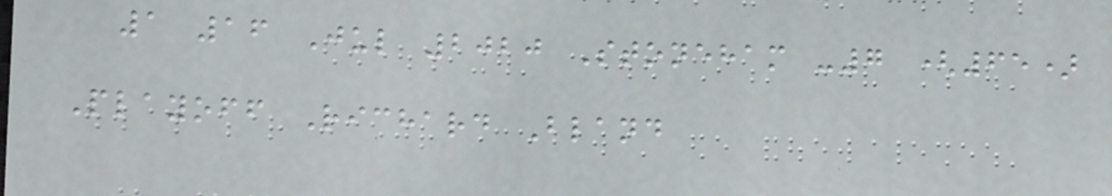1 16 Jul 2020 Stoneham -7 (65)
Playoff Richard Bland
